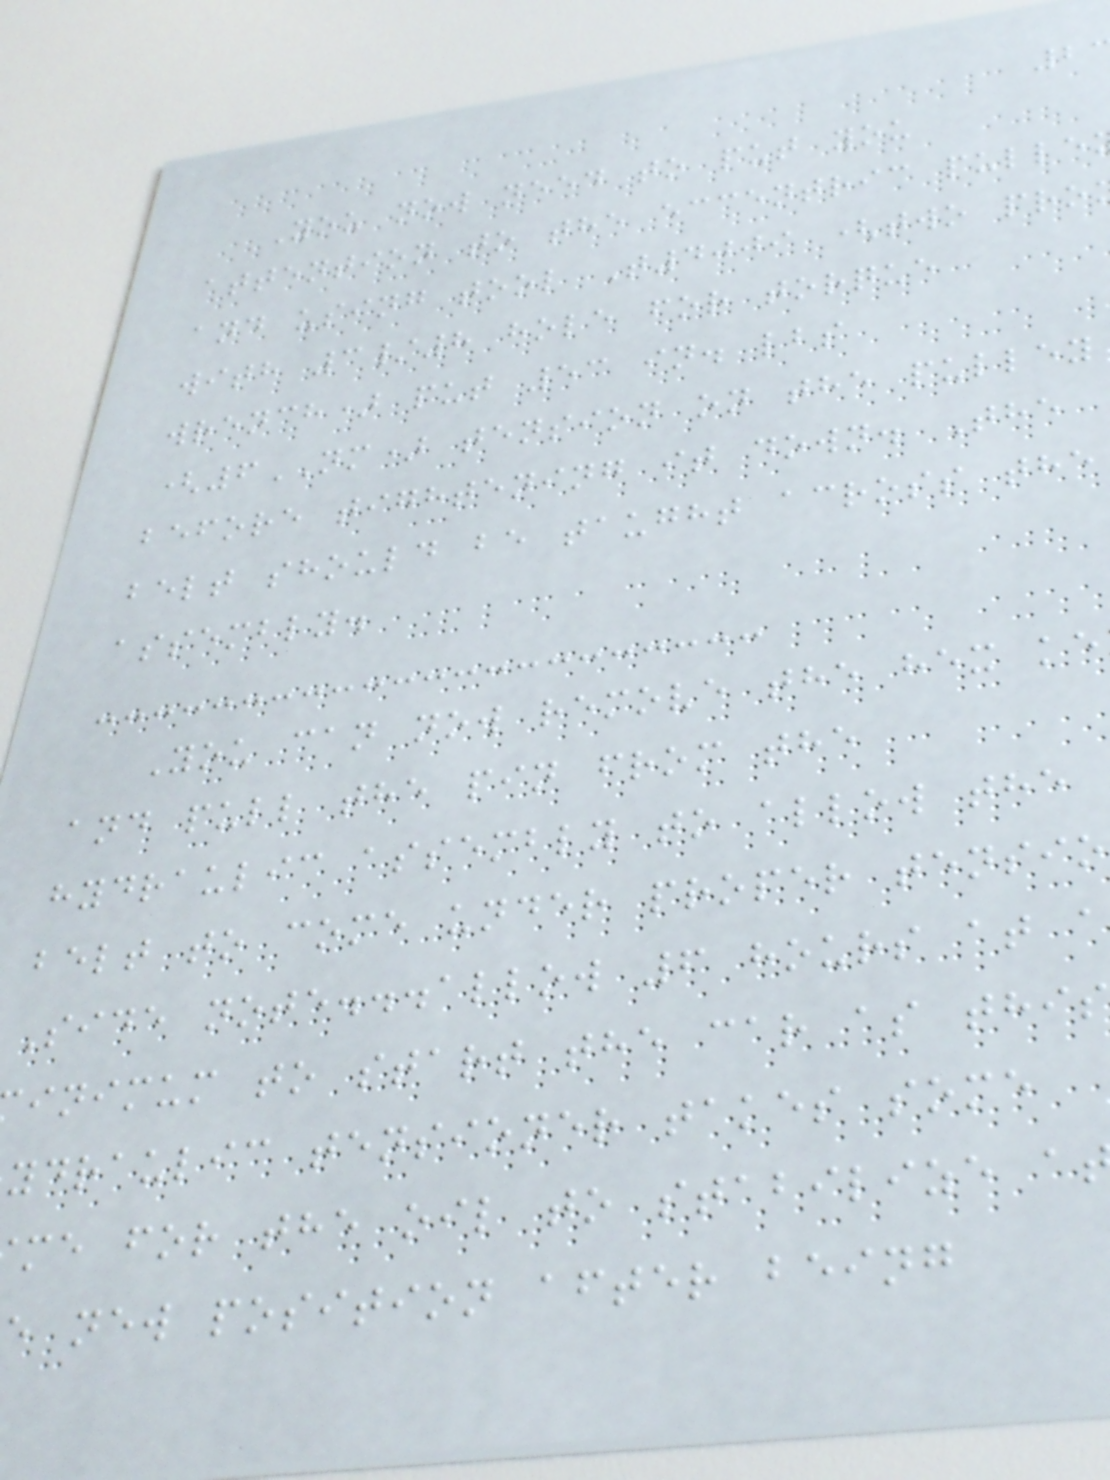You now need to put you
attention to the eccentric pulle
and using tool T4009 (two pro
with 3/8 hole for torque
wrench) put 53 in. lbs
(6NM) tension on the pulley
before tightening it down. The
belt should be taught across the
assembly.
You can now remove the hex ke
and pull the pin from the
hydraulic assembly to allow the
belt to come under proper tensio
Side note...allow 6 hours at a
inimum to start the car as this
ydraulic tensioner takes some
me for the oil to stabilize a
e new position after being
